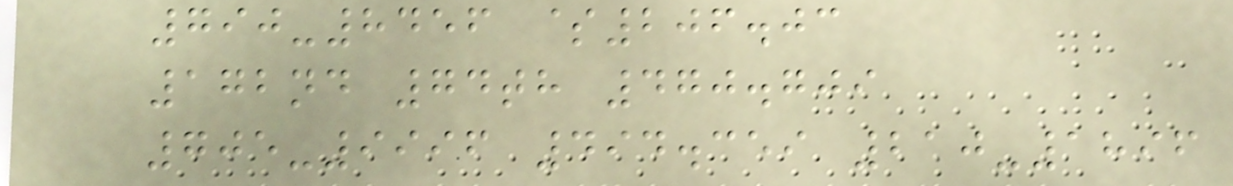790-8456 $206.03
172nd 74th 470.709
705-9996 494.359 210-1896
